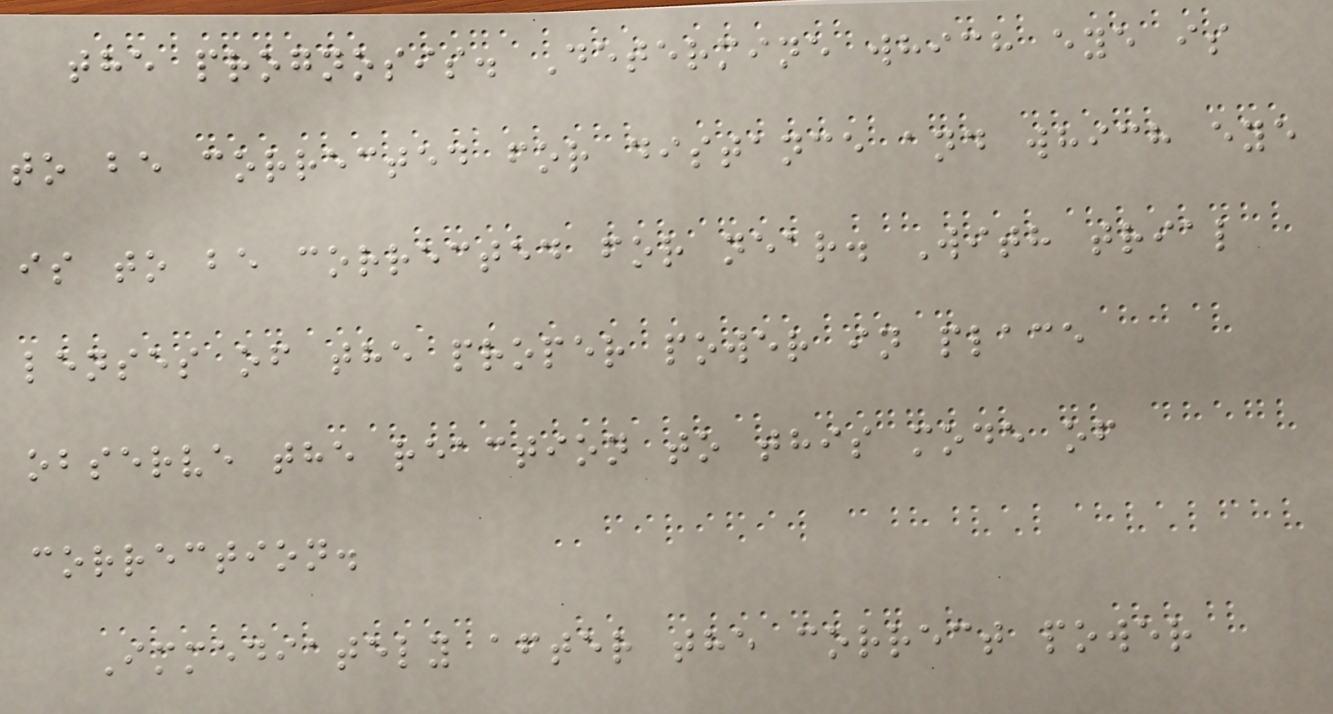the prognosis. Determine which eye is
to be corrected for distance and which eye
is to be corrected for near. With trial
lenses of the proper power in place
observe the reaction to this mode of
correction.
Immediately after the correct power
